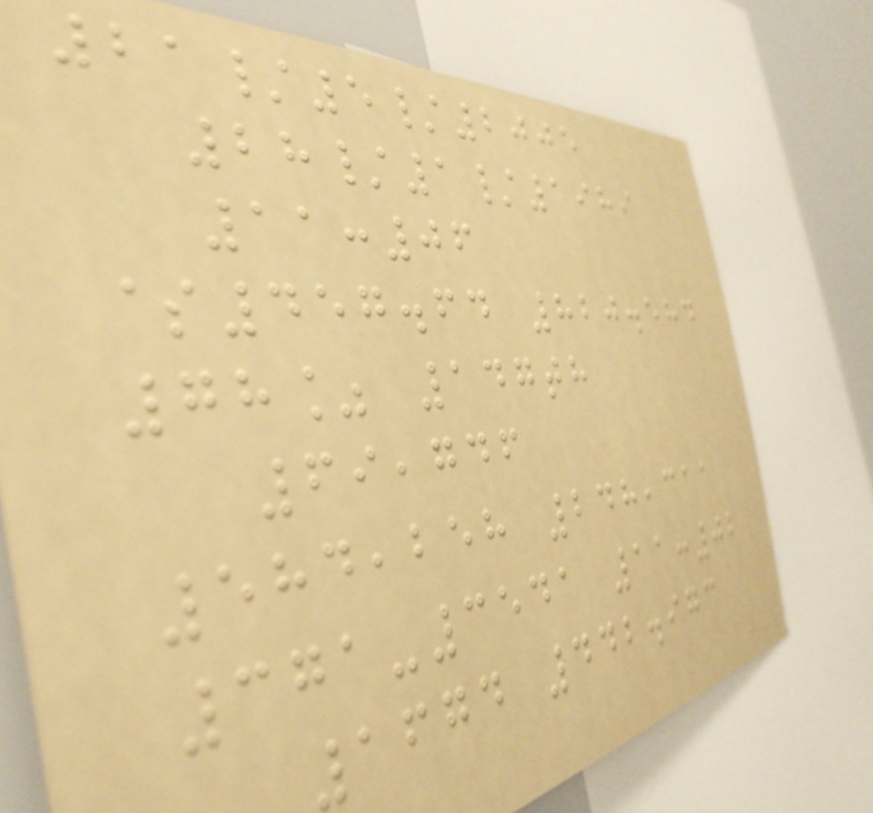21/5/2005
28/1/1989
11:06
$457.64 820.584
78% 147th
69,746
584,258 248,311
371-3541 11:02
1674 442.973
